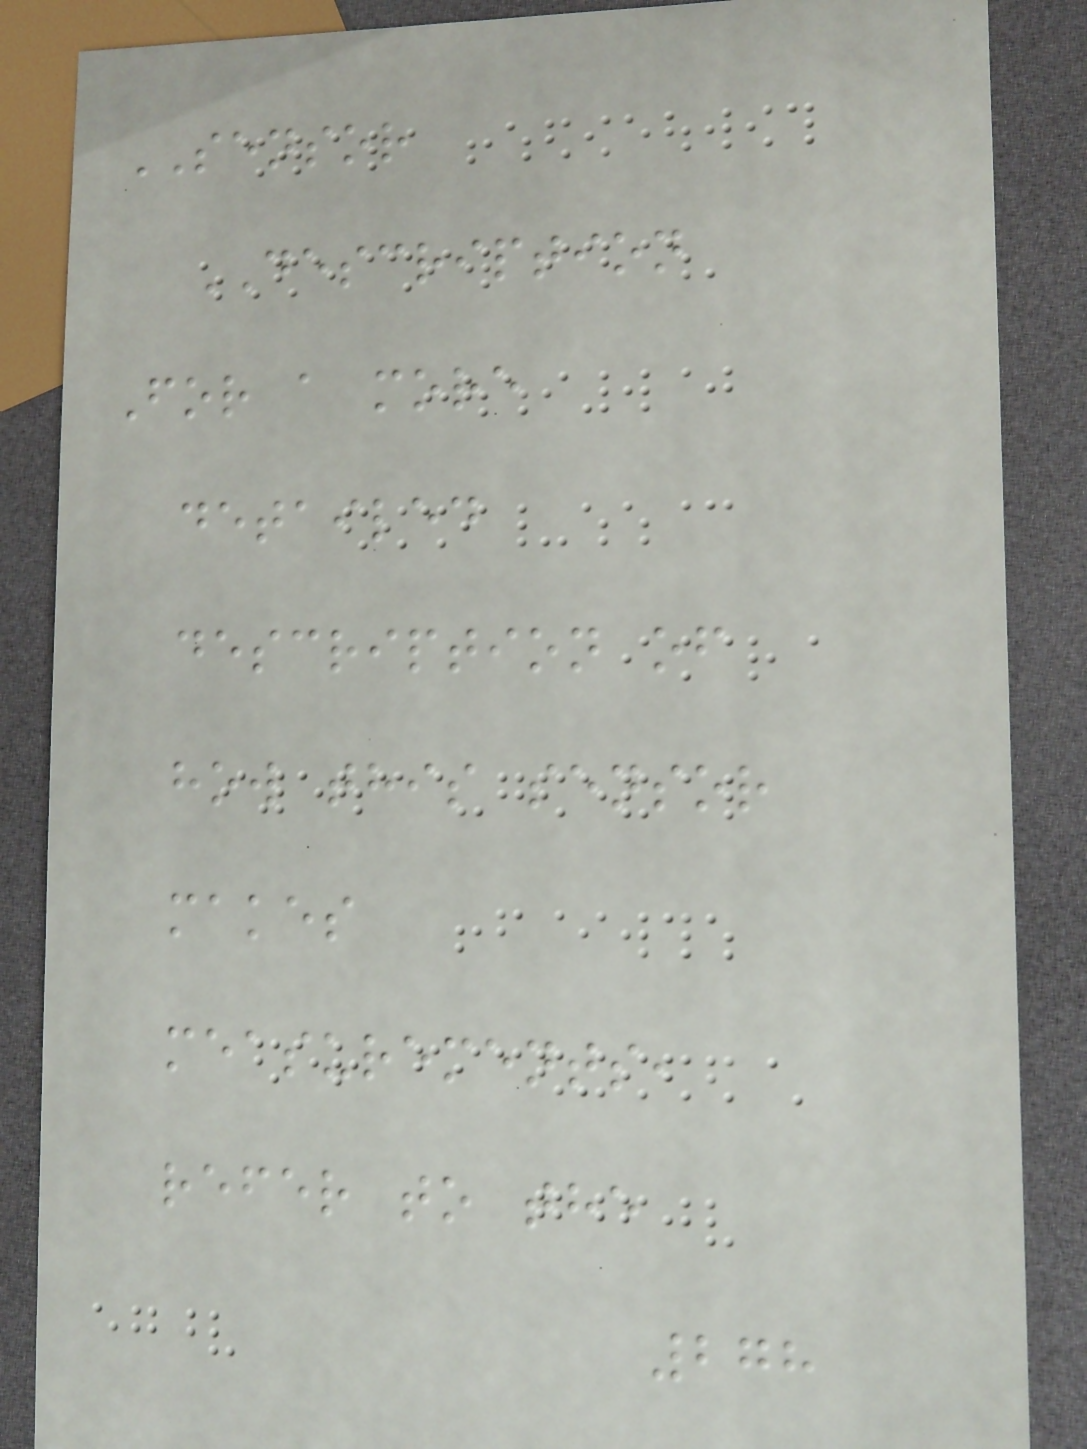SENSOR
DESCRIPTION
For a more
detailed
description of
how this sensor
makes
measurements,
refer to the
278
